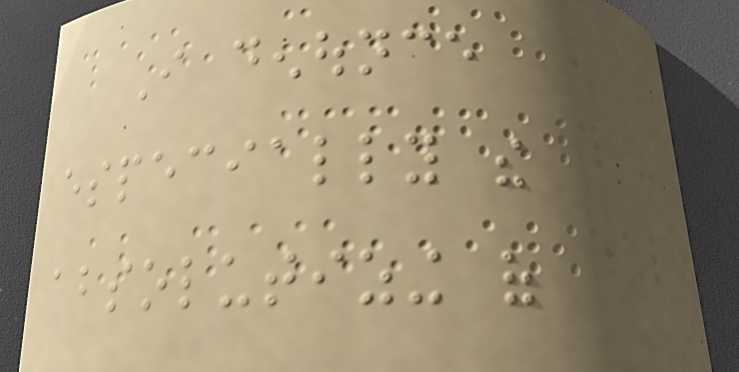I denounce
especially the
absolutizing of
